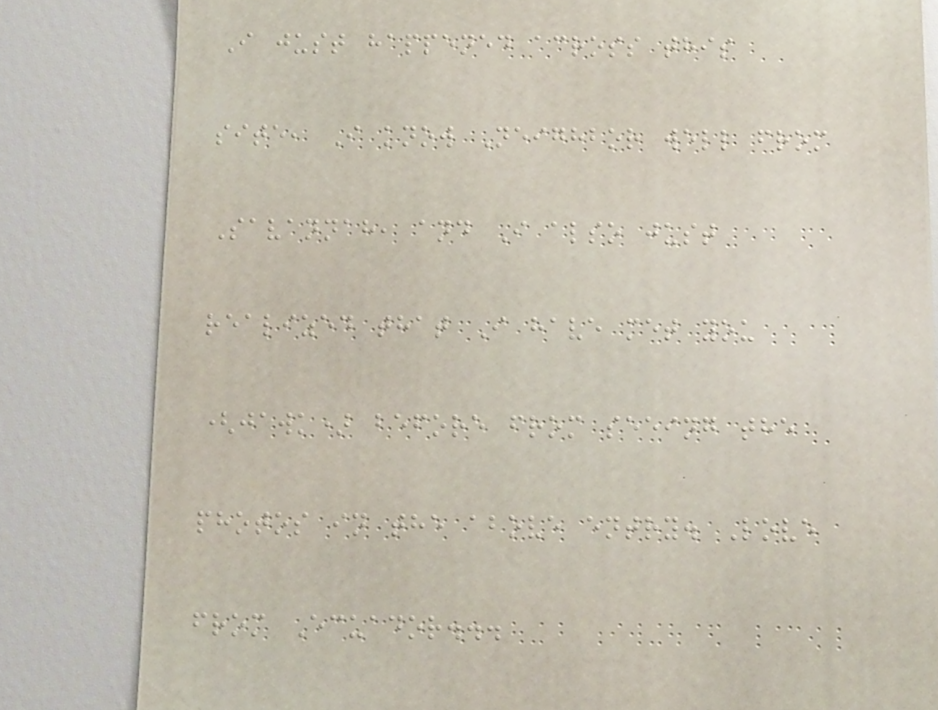I just happened across this
site, I know Neighbor well from
Savannah, and I also just
realized that I have met you
(jawk) before from seeing the
photos in the above entry. Love
from Ecuador...
